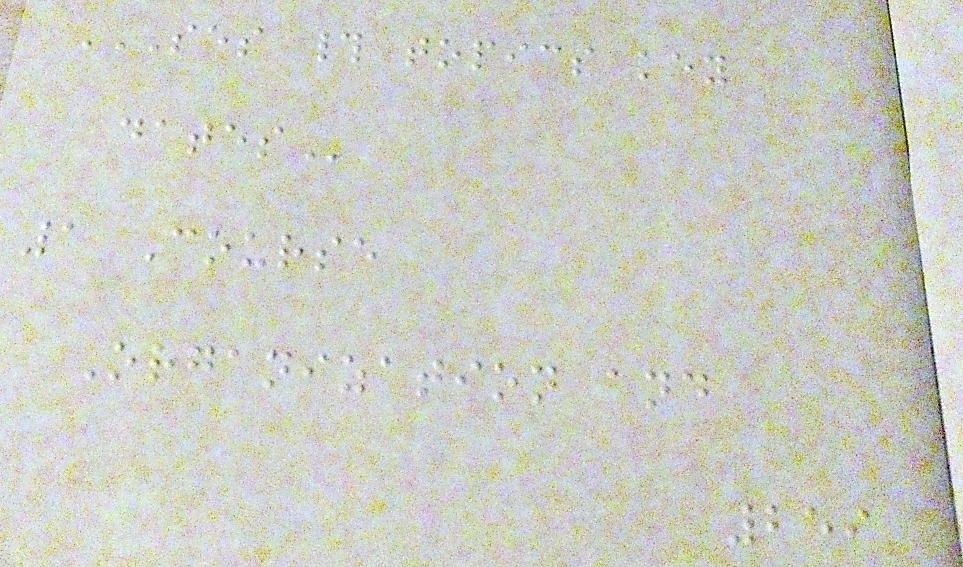SES # TOPICS KEY
DATES
1 Course
Organization and
259
